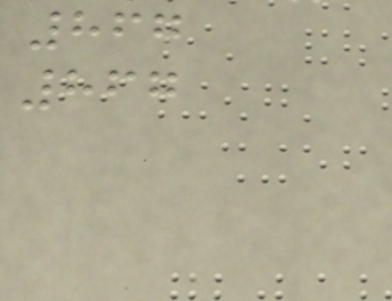867
867
